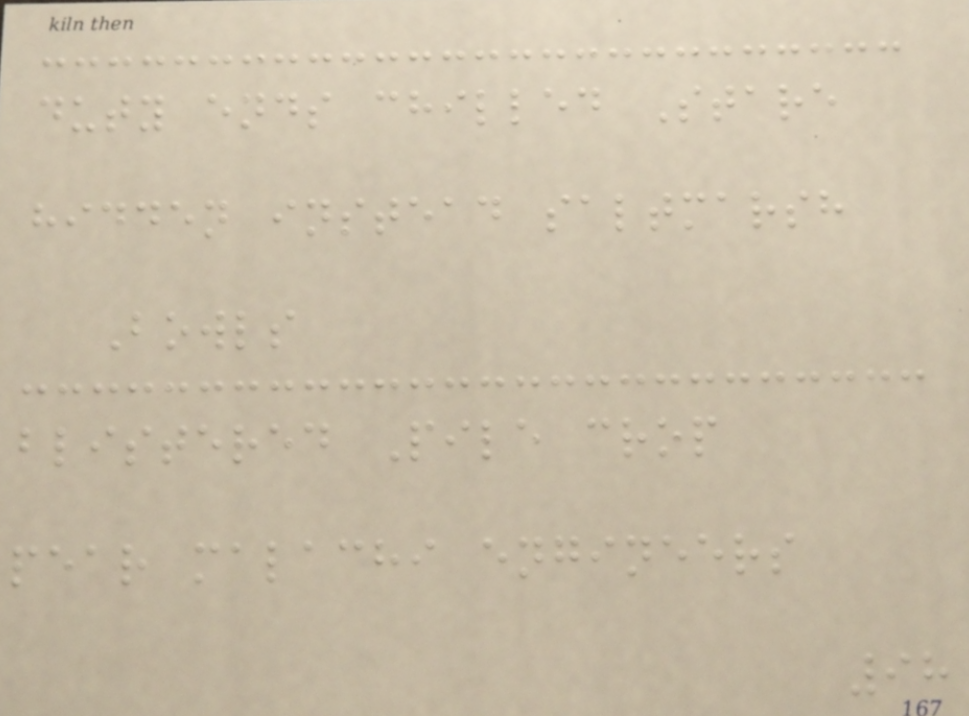duty ends chilled Stare
hidden instead saltmarsh
Bowls
blistered Pile crop
pear malachi engineers
98
